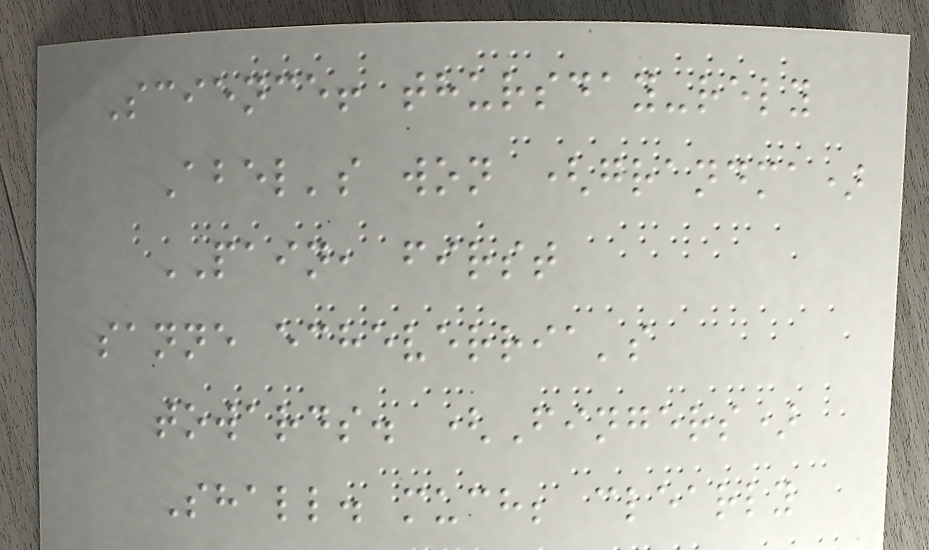Science! thursday-rely
Abel's won (grandma)
PAIN, first
sanne echeverria's
towards. (Fingers)
Shall. much; clearly
